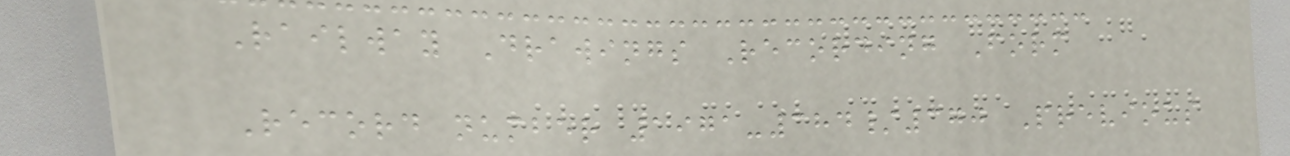Railway Drawings Recording Form
Record number 1971-384/370 Previous
